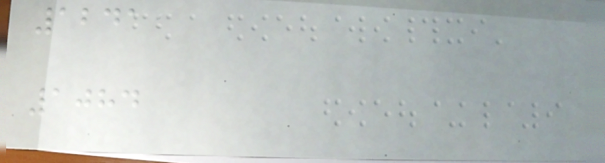1241
1084
